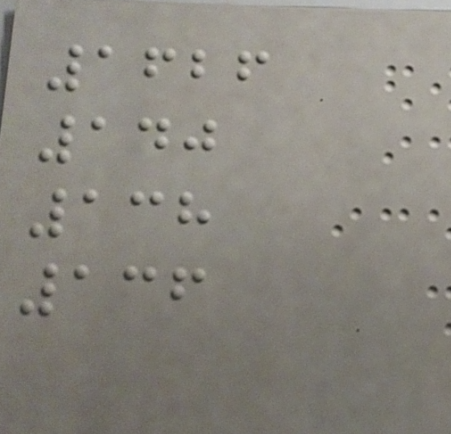1626
140
138
136
